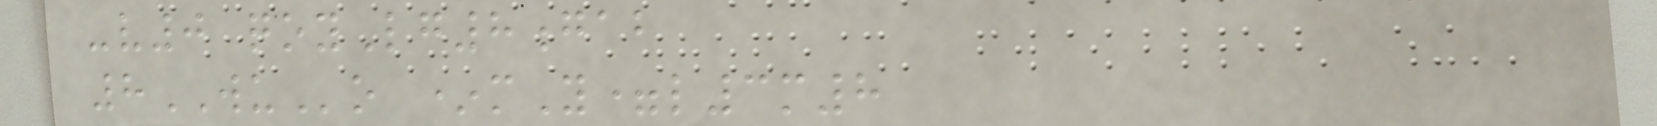-v0 qoyLg8gab
8WUo *mY=l3m8
